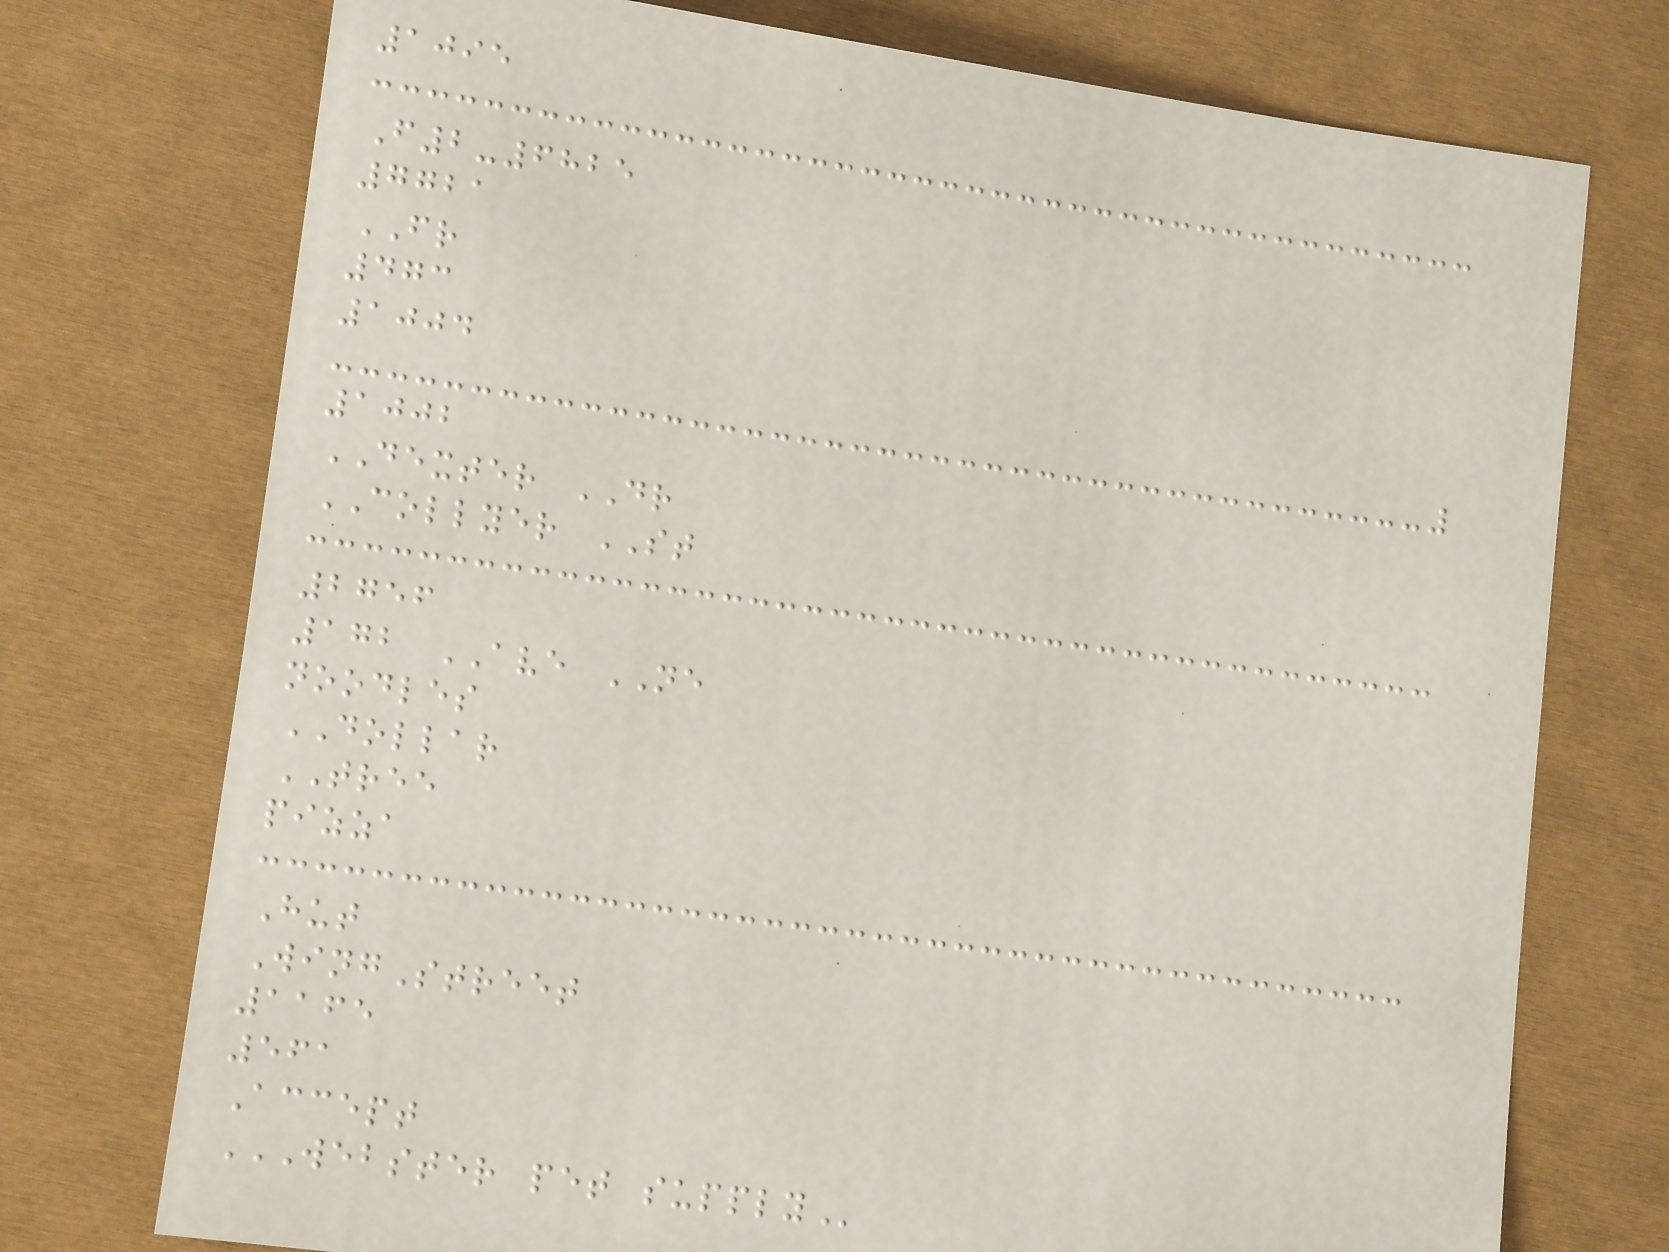1095
F2-6825
7721
FR
473
1004
1002
DEXTER DR
COLLYER ST
2756
172 AVE NE
noodles
DOLLAR
TREE
pizza
Hut
WingStreet
1165
561
Accept
WEBSTER PET SUPPLY
